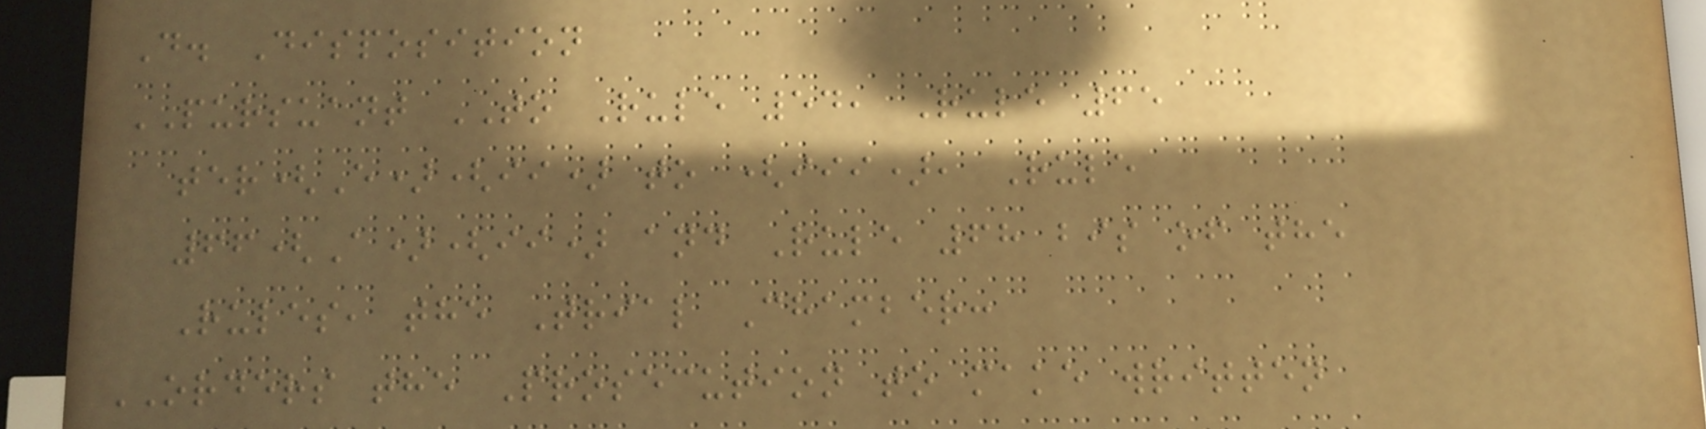D. Disposition
PURSUANT TO Rule 54, Rule 65
ter(E)(ii) to (iii), Rule
66(A)(ii) and Rule 68 bis of the
Rules, the Trial Chamber:
ORDERS the Prosecution to make written
